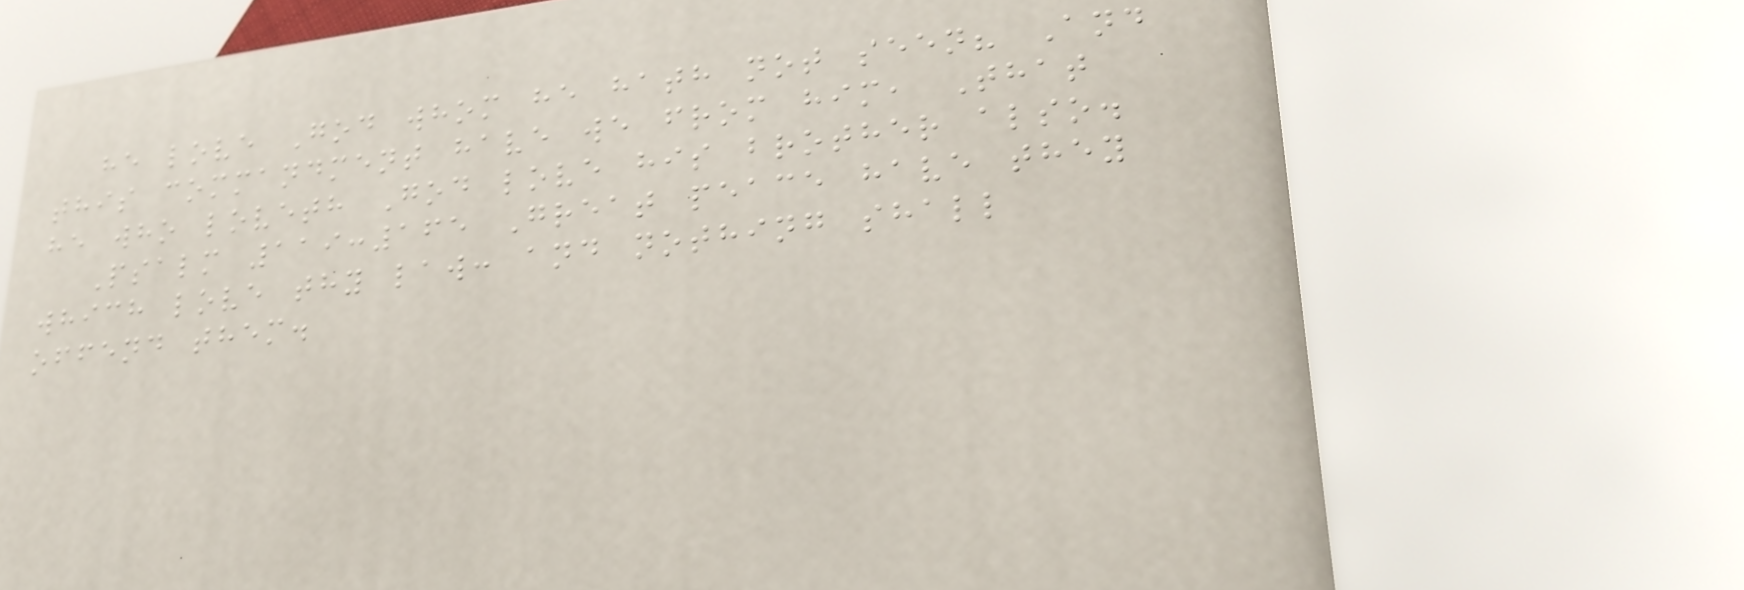he love God whom he hath not seen? And
this commandment have we from him, That
he who loveth God love his brother also.
Psalm 119:165 Great peace have they
which love thy law: and nothing shall
offend them.
